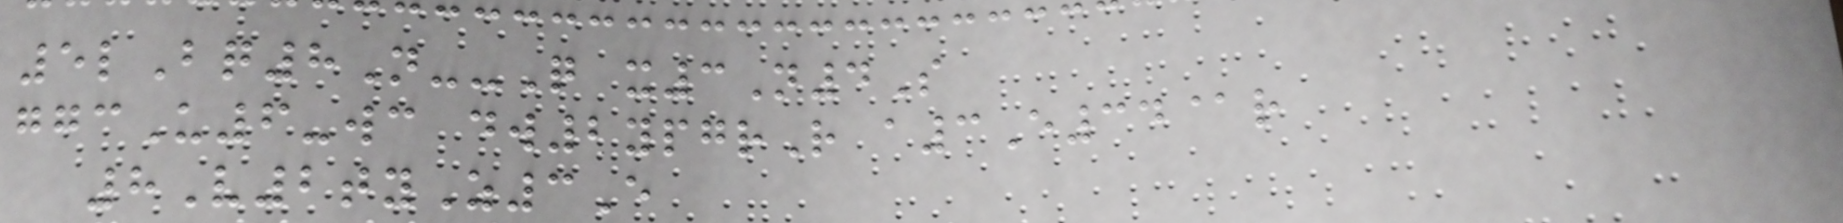5lBq8N--Q x3N4S
ggcU6-wc dw2ypgrR a3E34@r
8V2tyZ3E
